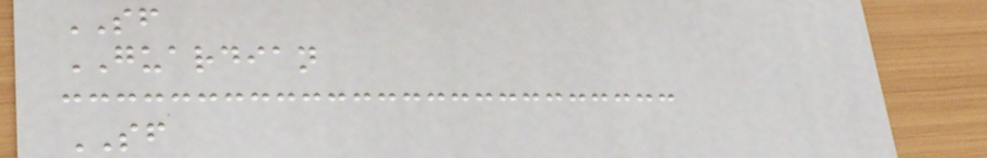SF
GUARDIAN
SF
